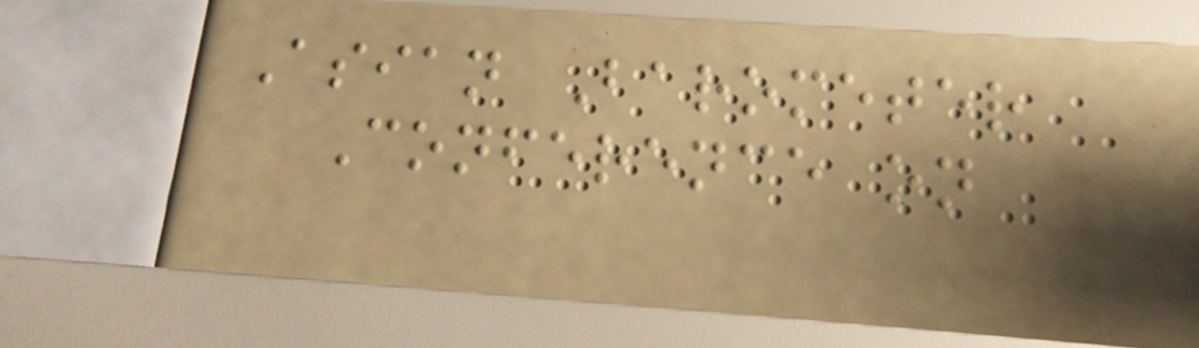Asian Barometer
Conference on
